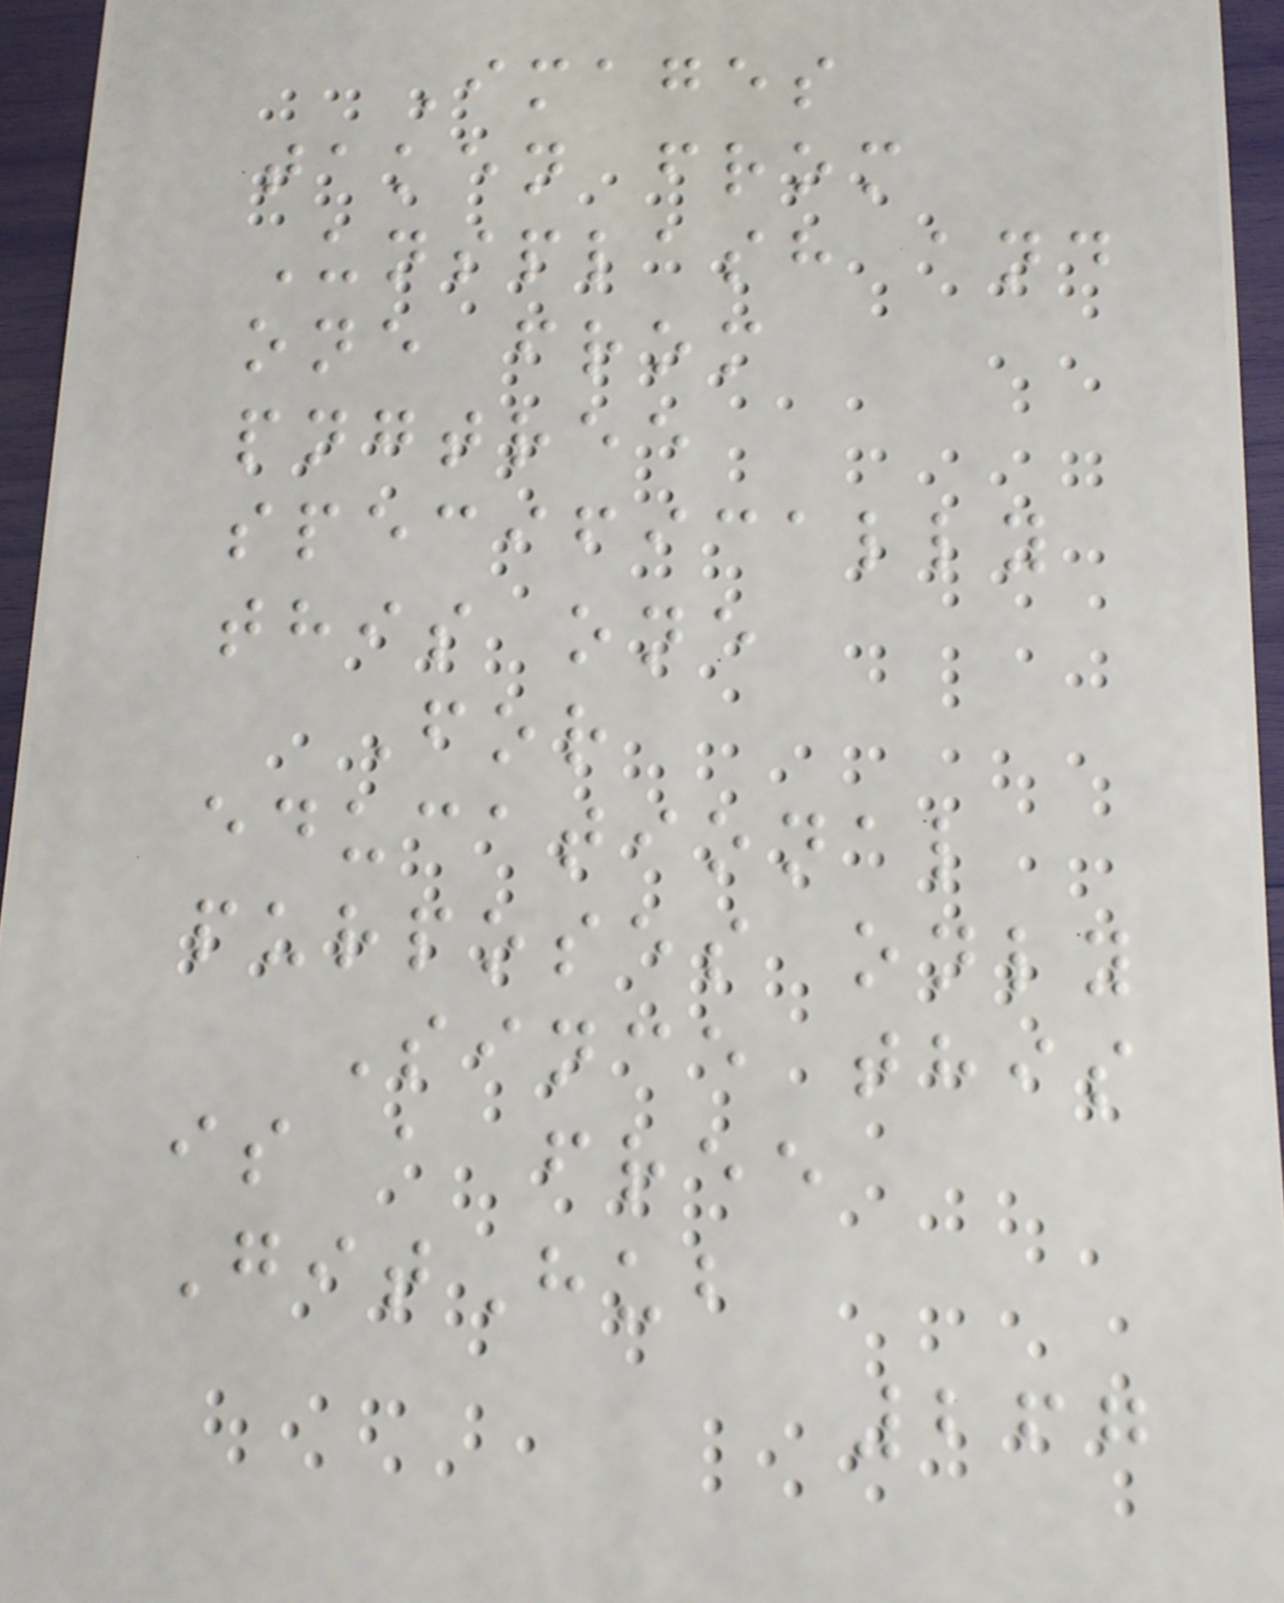Images
taken from
Unsplash and
one from
pngtree
specifically
this one
For
educational
purposes only
Since this
is a free
GitHub
267
